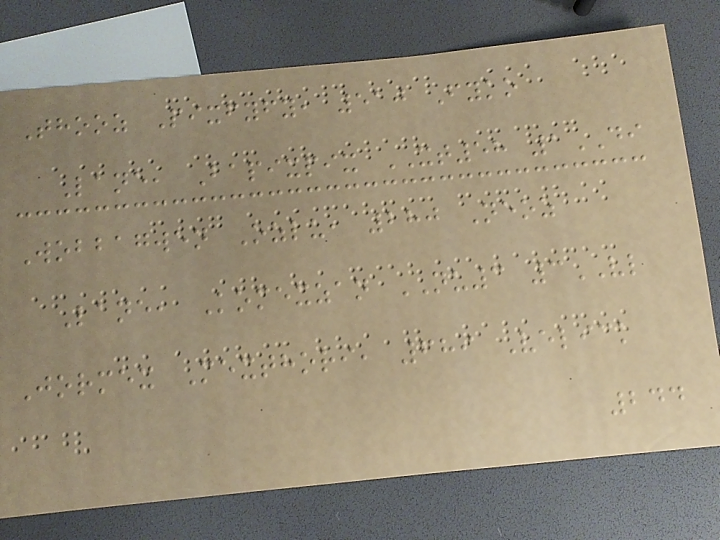Thooz Pixfyfy, 510 Fyko
Lane, Bapixpix XT58 1DI
Wobbagwen Ozlu, 280 Neoz
Lane, Komexzan NU3 3VL
Jormex Mexthori, 689 Velick
244
